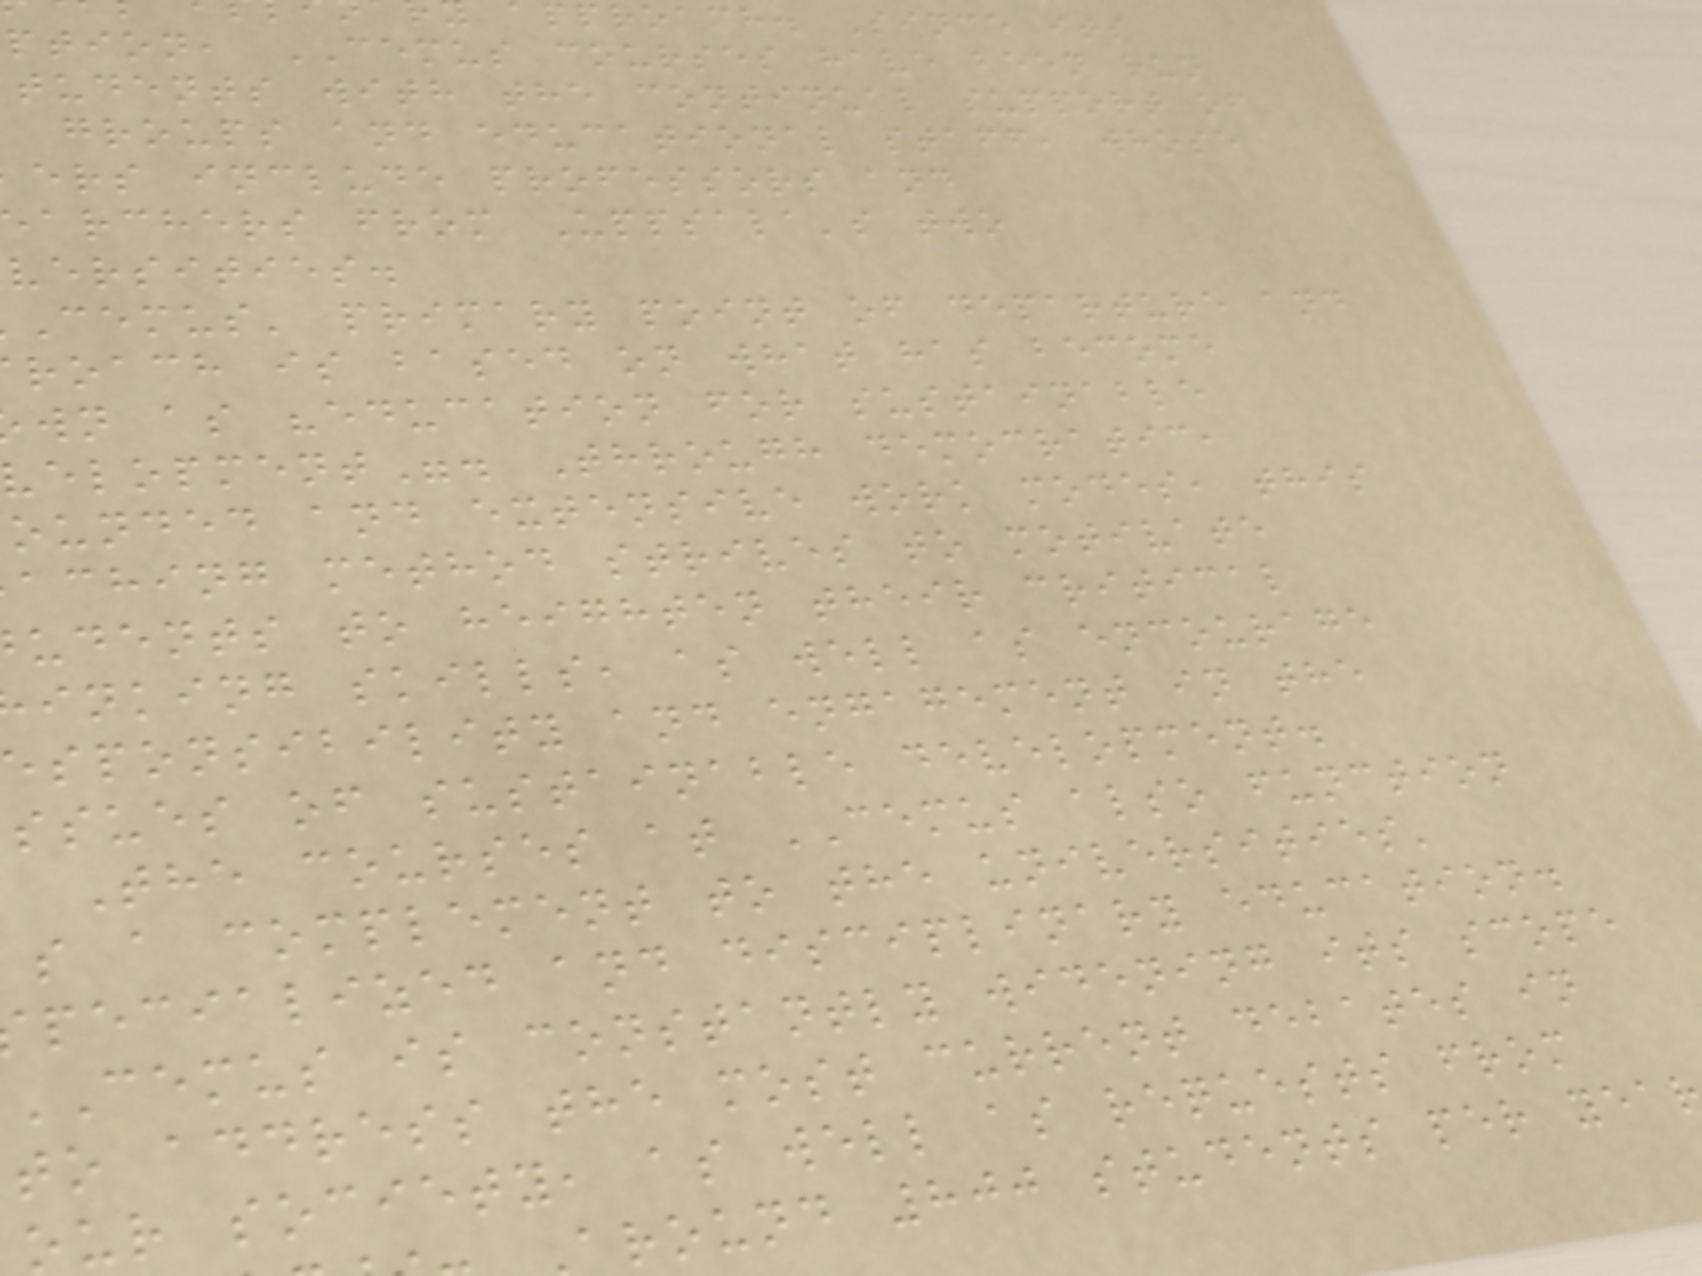pproach. Since its
ption, CEMUS courses have been run
tudents with the continual support of
groups and educational staff, whose
ers include professors and
archers from Uppsala's two
versities.
cemus' primary point of departure and
roach is based on what has become
wn as "education for sustainable
elopment". Through democratic,
ounded and extensive work modes, this
aching method strives to motivate
udents to heighten their critical
inking skills, as well as encourage
esponsibility and engagement in the
ssues of sustainable development.
The courses at CEMUS also function
s a complement to the universities'
pecialized and disciplinary education.
CEMUS is constantly widening its scope
to address the most current debates in
our society, as well as requests from
around 800 students per yea
